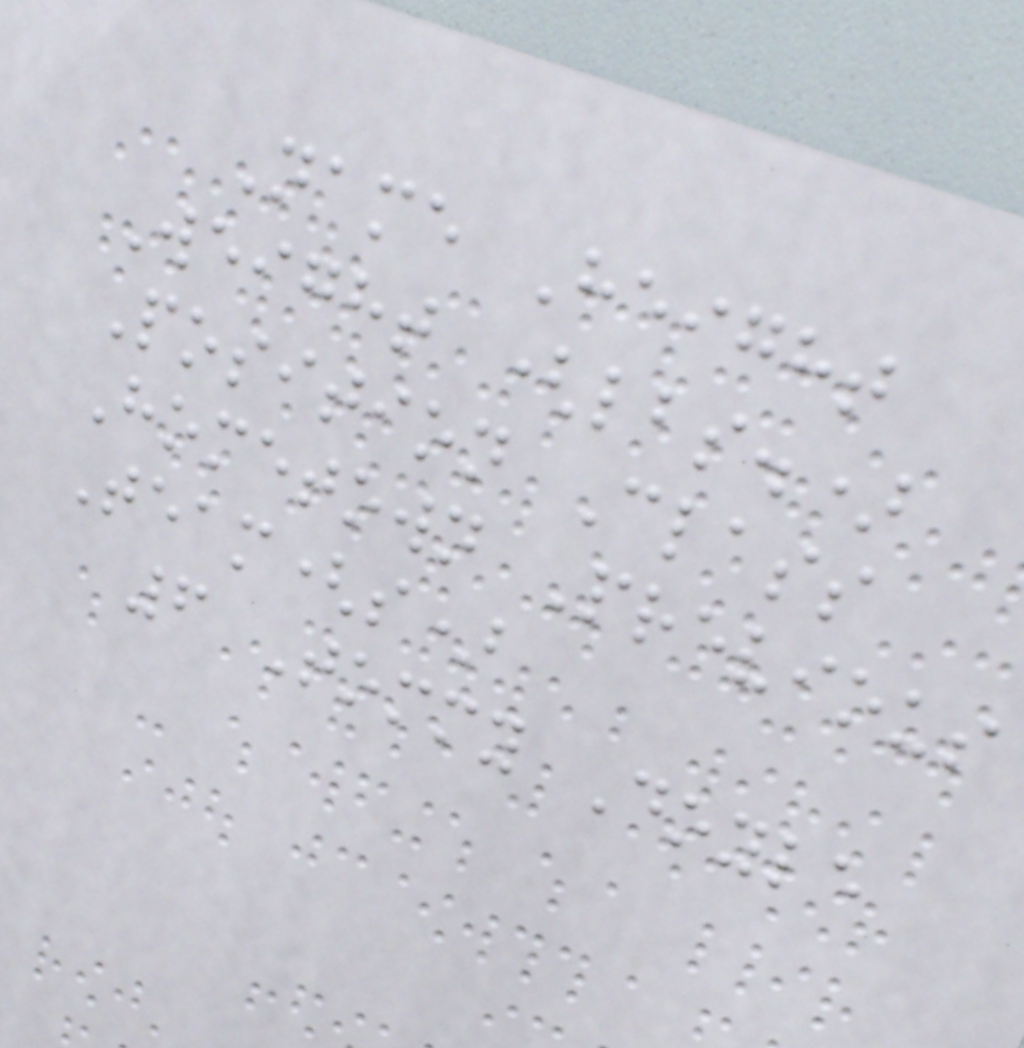Name Height
Weight (lbs.)
Position Class
Hometown Previous
Team(s)
6 Tommy Doyle
